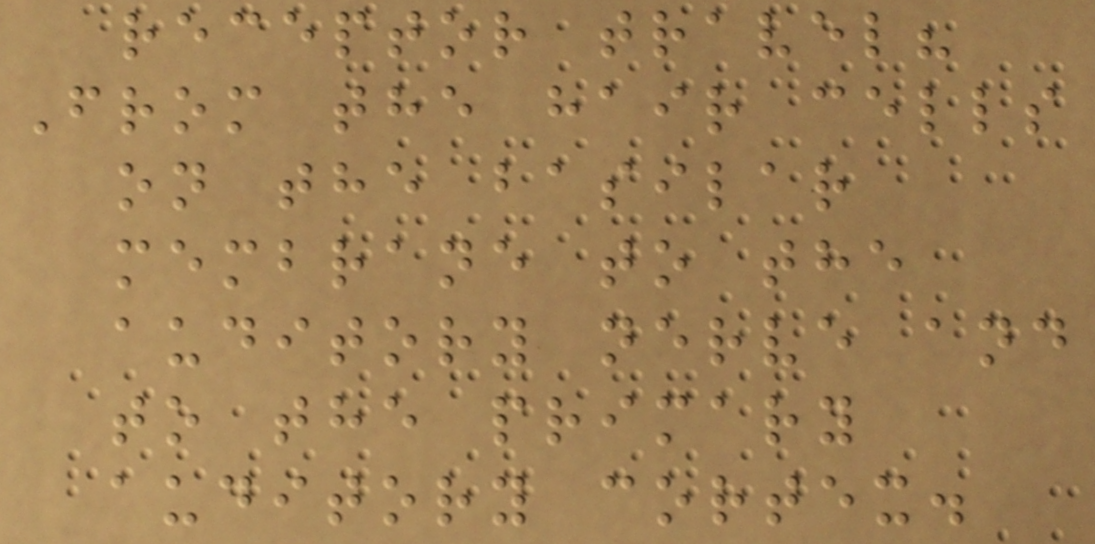receptor travel?
From the hair cells
on the basilar
membrane to the
auditory nerve and
to the primary
auditory cortex.
